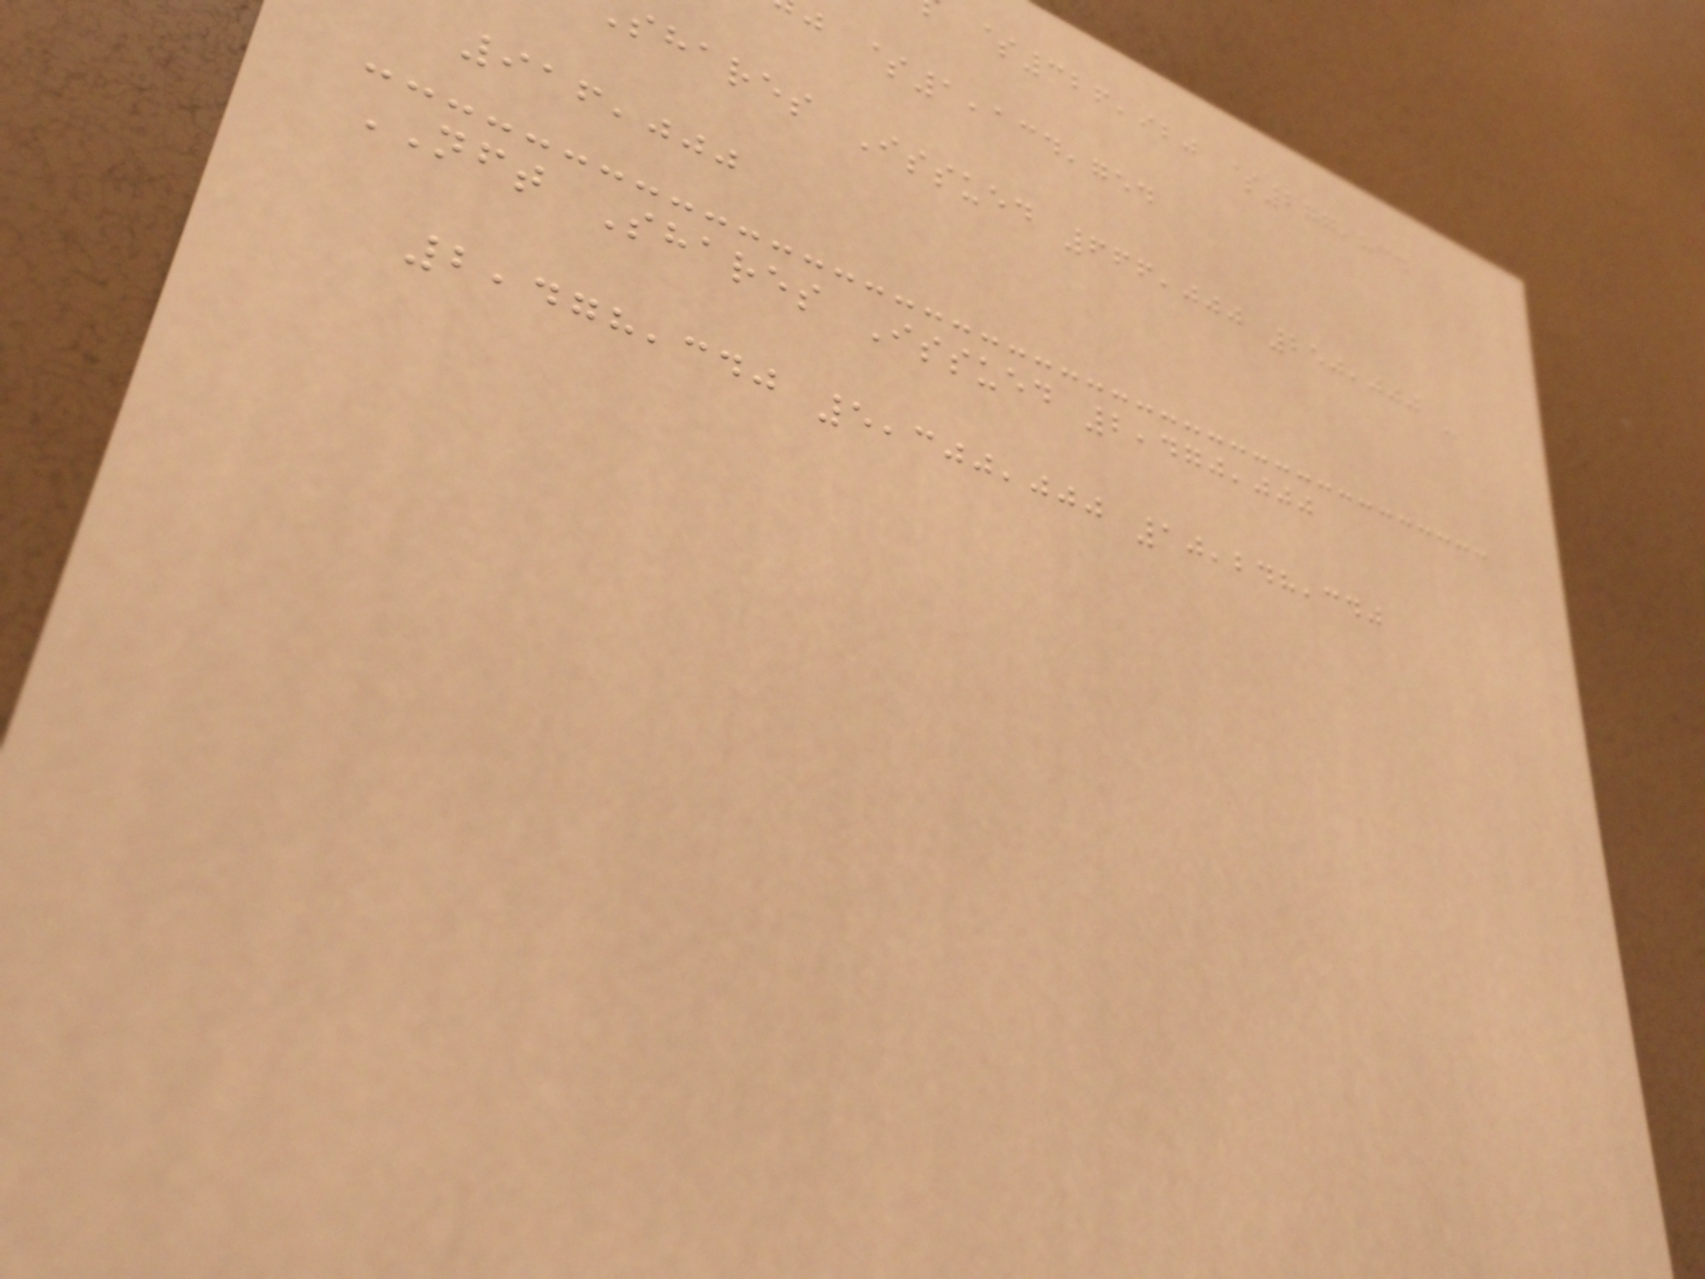$326,920 $277,834
j $1,134,754
shares Issued 666,000 250,000 -
916,000
NFT Shares Issued 2,470,000
2,478,340 5,300,000 10,248,340
